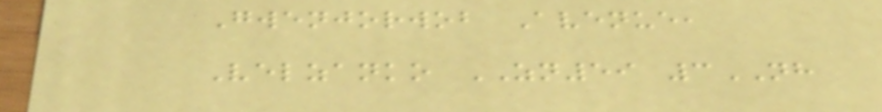Gwenjorwob Avenue,
Velzanko ZN59 3NH
